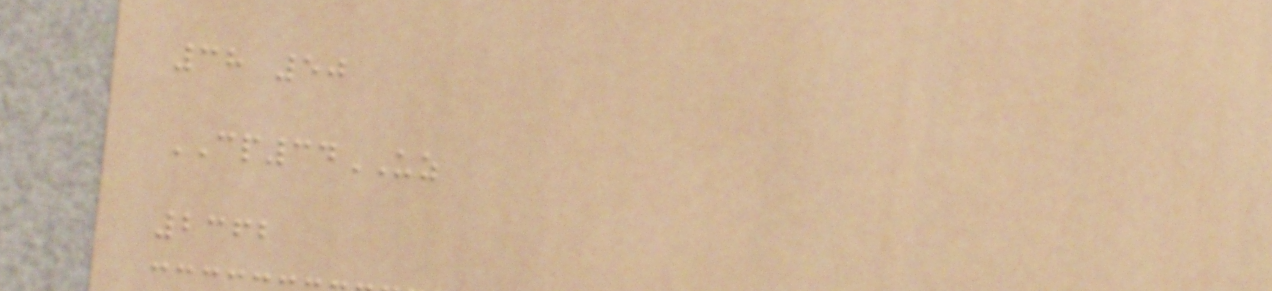38 50
CP34UZ
2362
